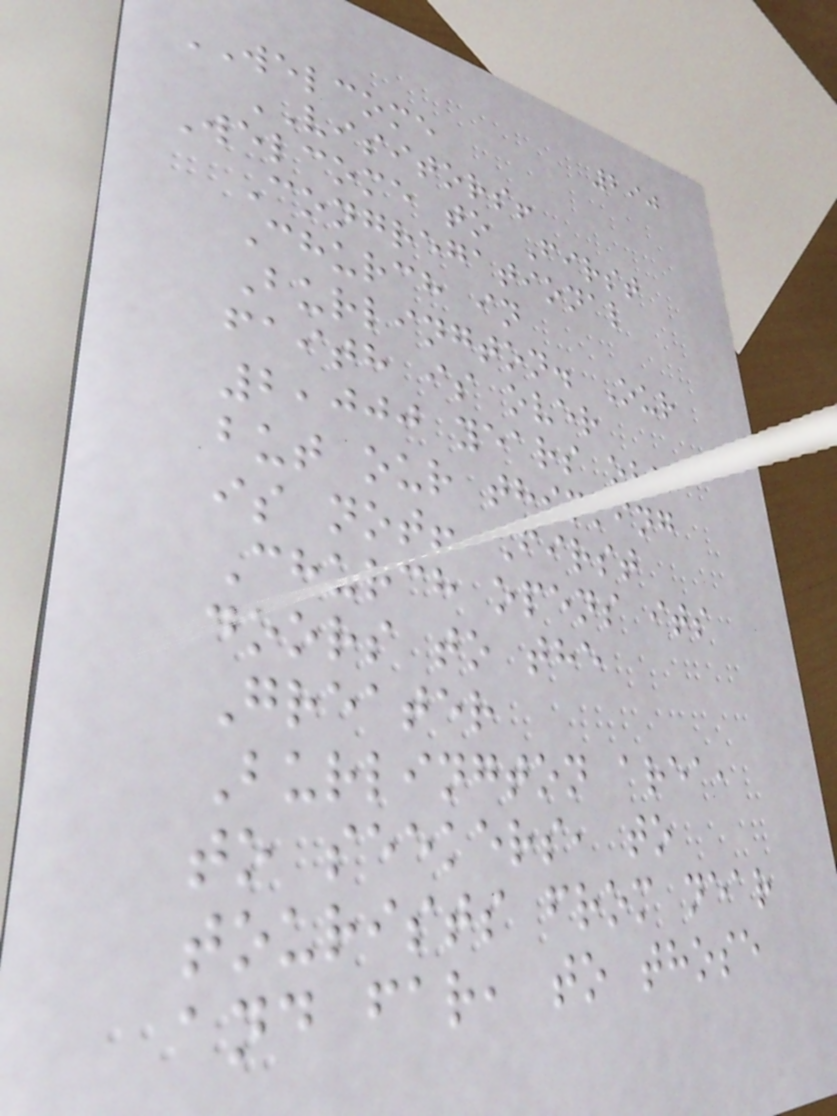290
WELCOME
VISITORS!
Welcome to First
Congregational
Church in
Burlington. Our
faith is over
2,000 years old,
but our thinking
is not! First
Church opens its
doors to the
Greater
Burlington area,
to seekers, to
tourists from near
and far, to those
